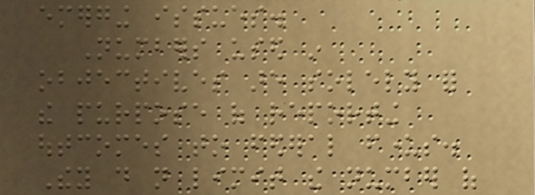emerging issues.
Numbers used in
objectives are solely for
the purpose of reporting
outcomes to federal funders.
They do not limit the number of
